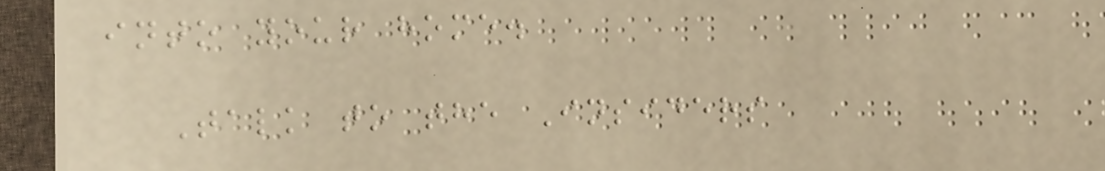into your home.
Talk to the Insiders
